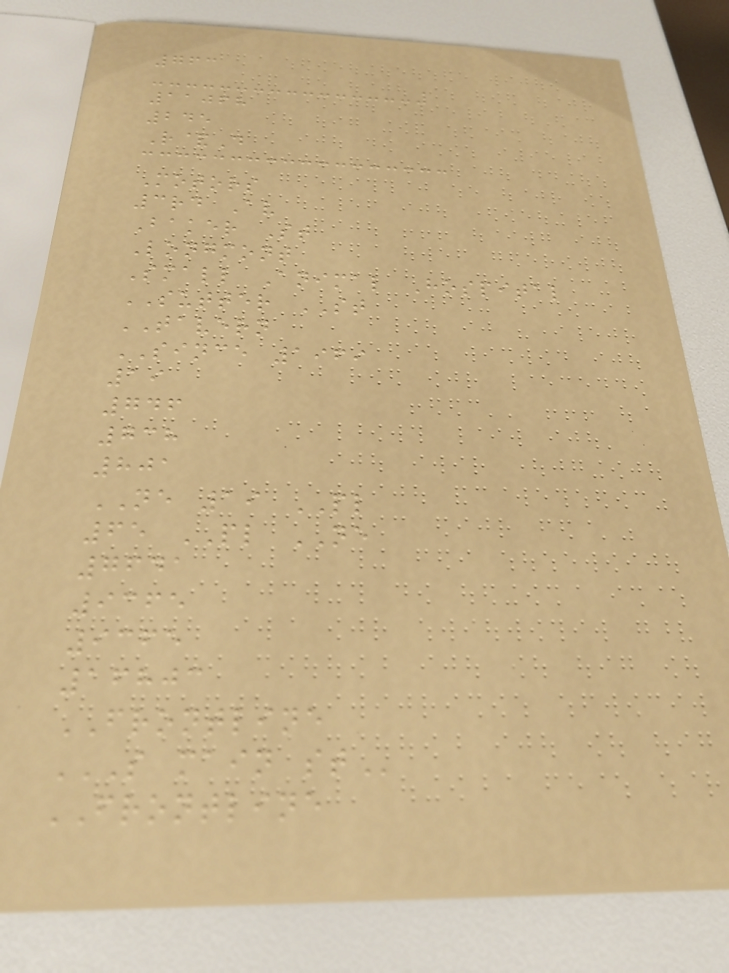763
11068
245
R&D
Motors
3rd Av
Baker St
Longmont
Small Animal Hospital
SUTTER ST
TAVERN
SINCE 1969
19
746
738
801
NE 19 PL
65 PL NE
7641
9365
9365
16803
FRONTLINE
S MAIN ST
FRONTLINE
